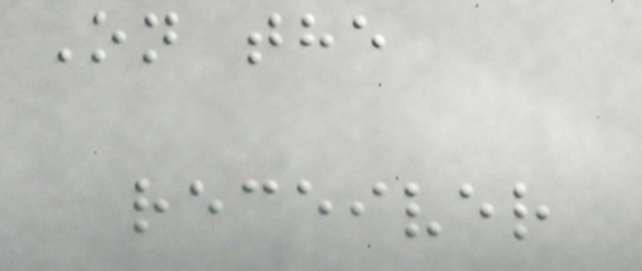On the
receiver
